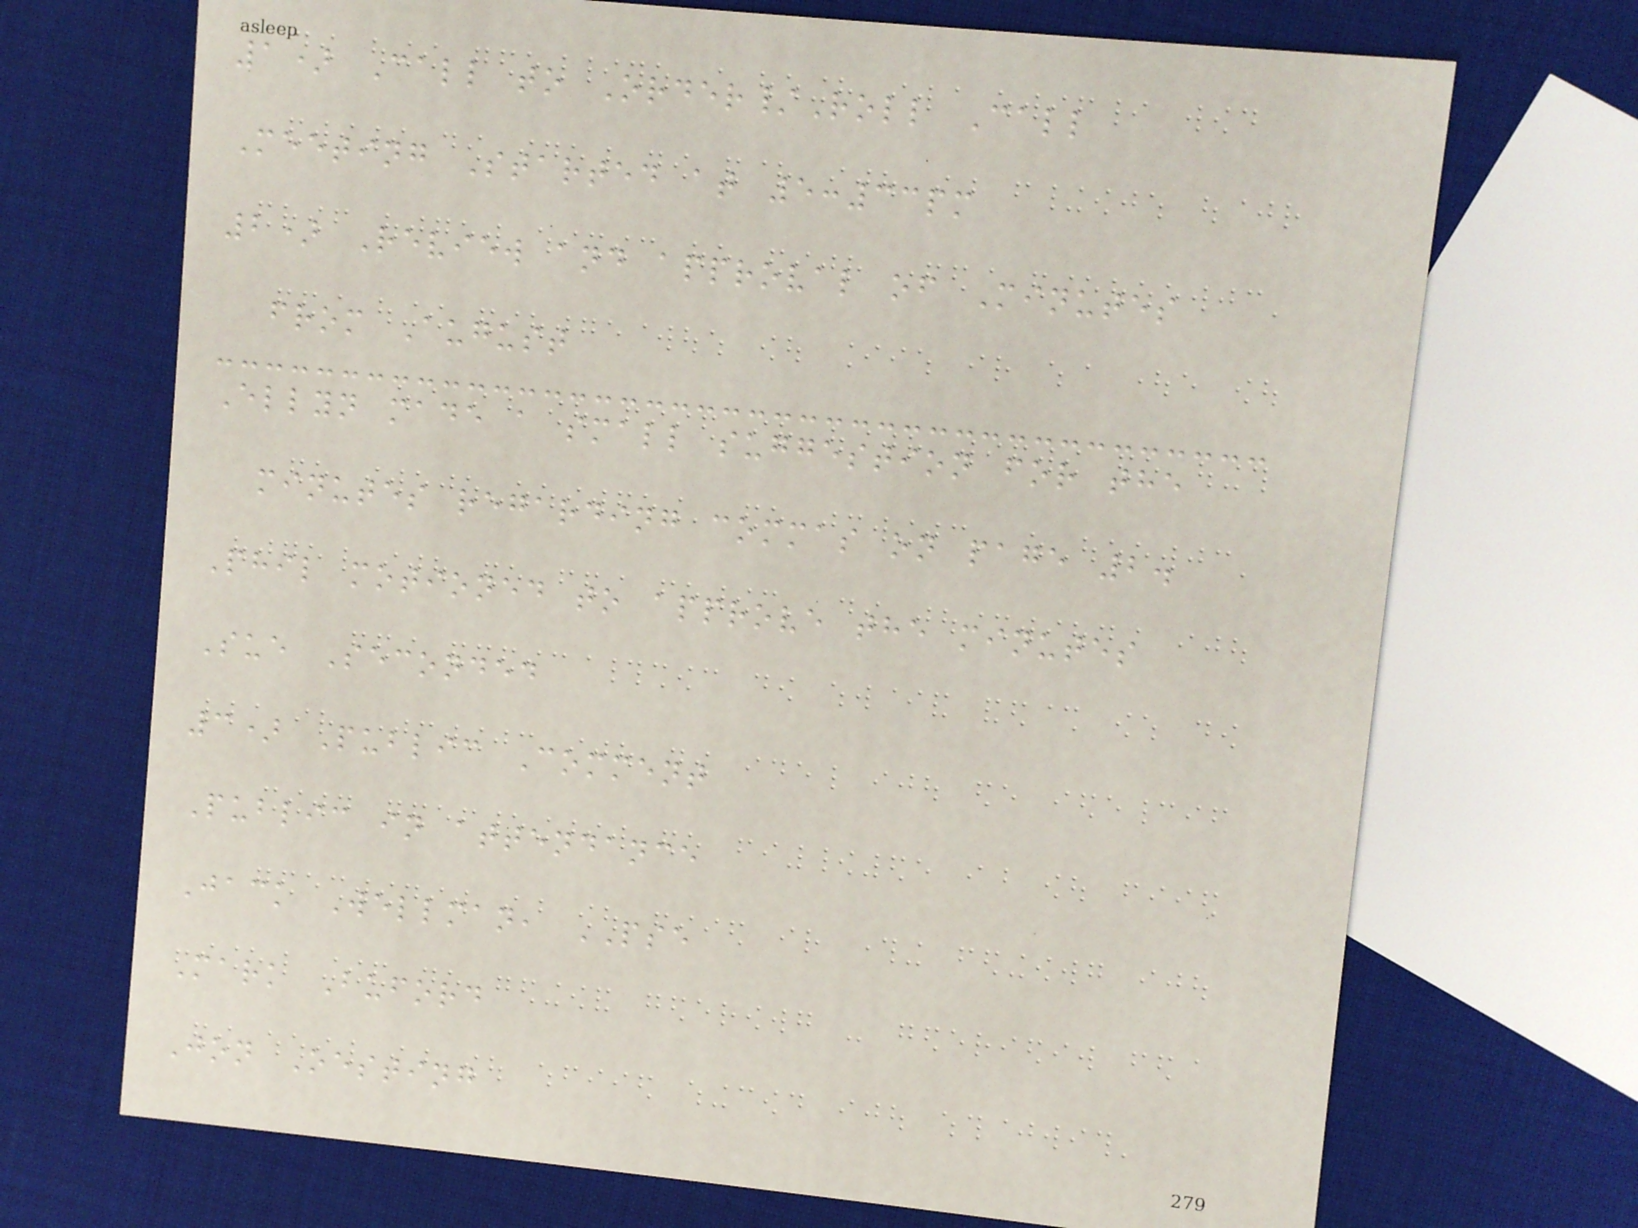1) Call to Order/Roll Call
Meeting Started at 5:33pm
2) Review and approval of Minutes
from August
Ellyn made a small suggestion for the
minutes regarding commas on page 2.
Phil motioned to approve the minutes
Sue Seconded
3) Public Comment
Public in attendance
Jack Wellman, PSE
Mark Buford
Jon Oesting
